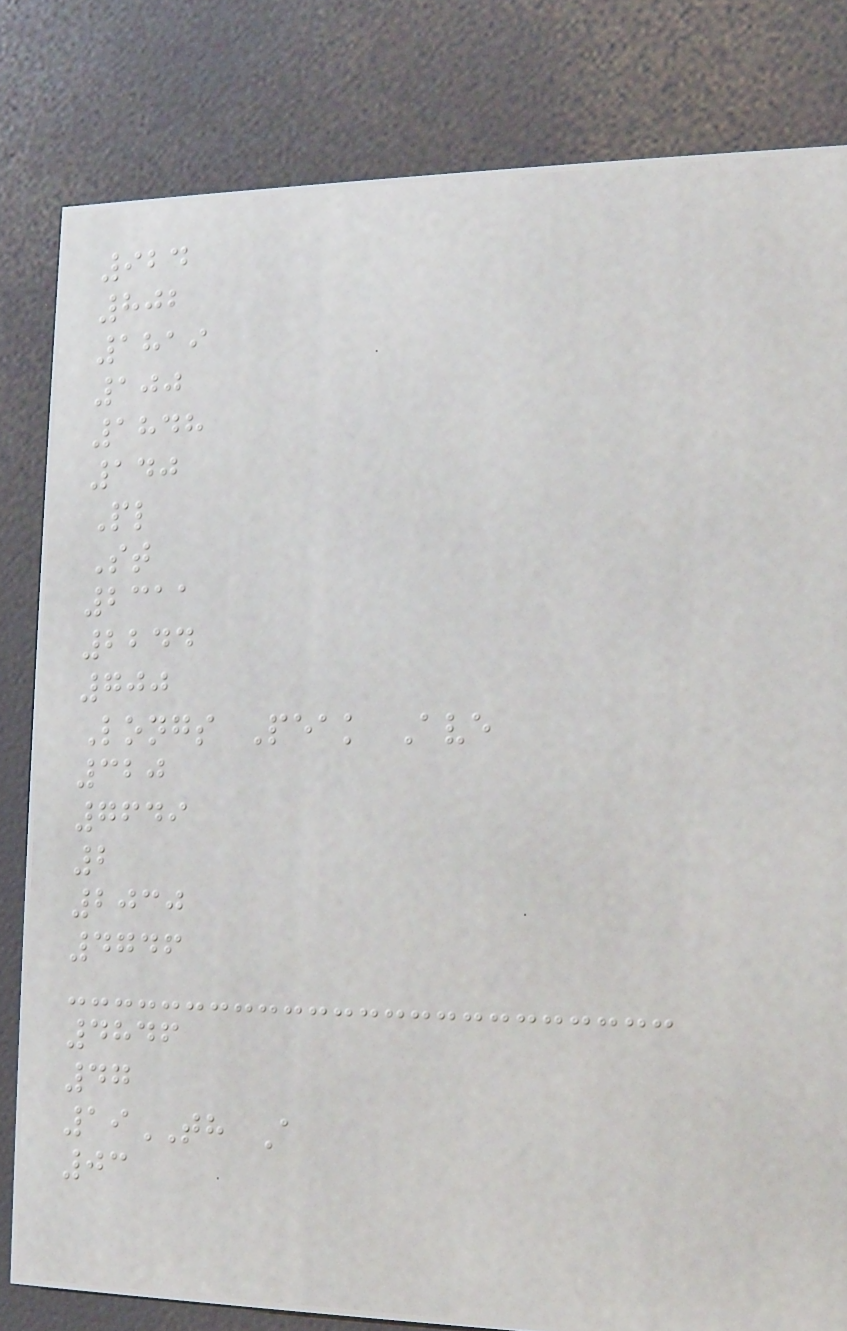924
802
1819
100
1848
140
Pl
St
2311
2244
700
Longs Peak Ave
320
7649
2
2030
4746
4846
47
19TH A
03
